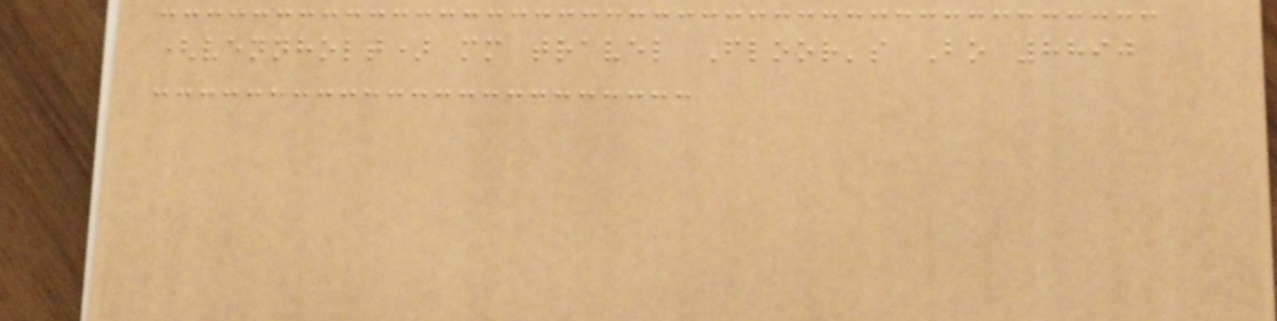(vennholt) mm travel Floor's Bo 8890
